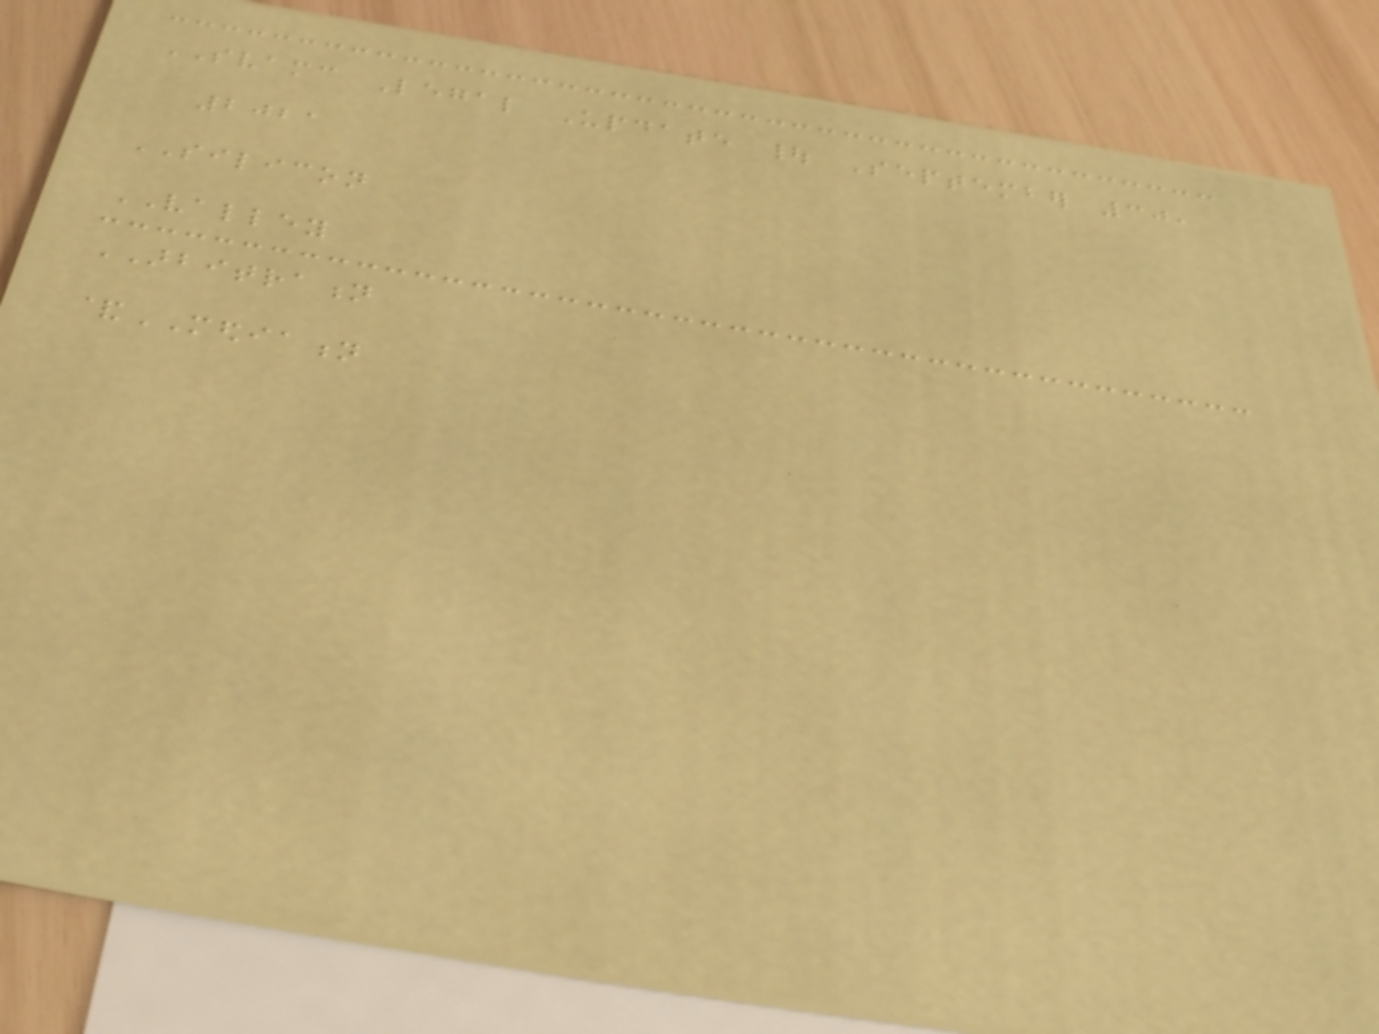SVAMC Legal Update | September 30,
2021
SILICON
VALLEY
ARBITRATION
&MEDIATION
